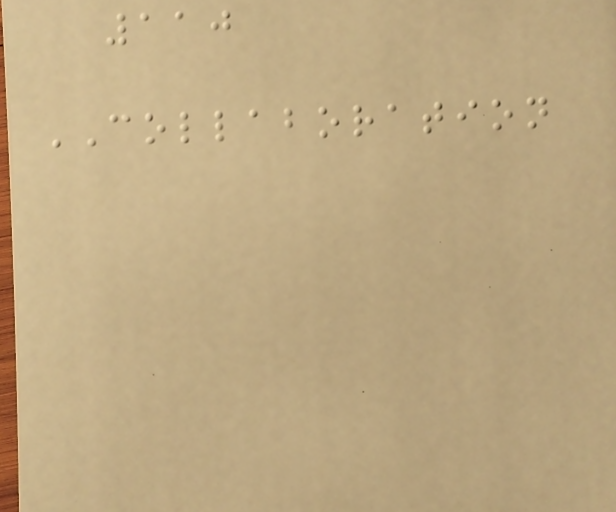110
COLLABORATION
